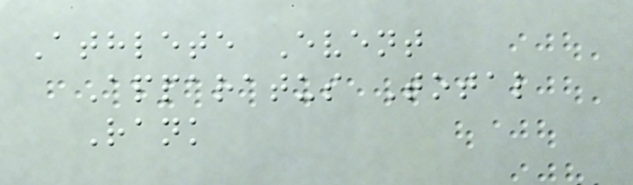Athlete Event
Apparatus Total
Rank
